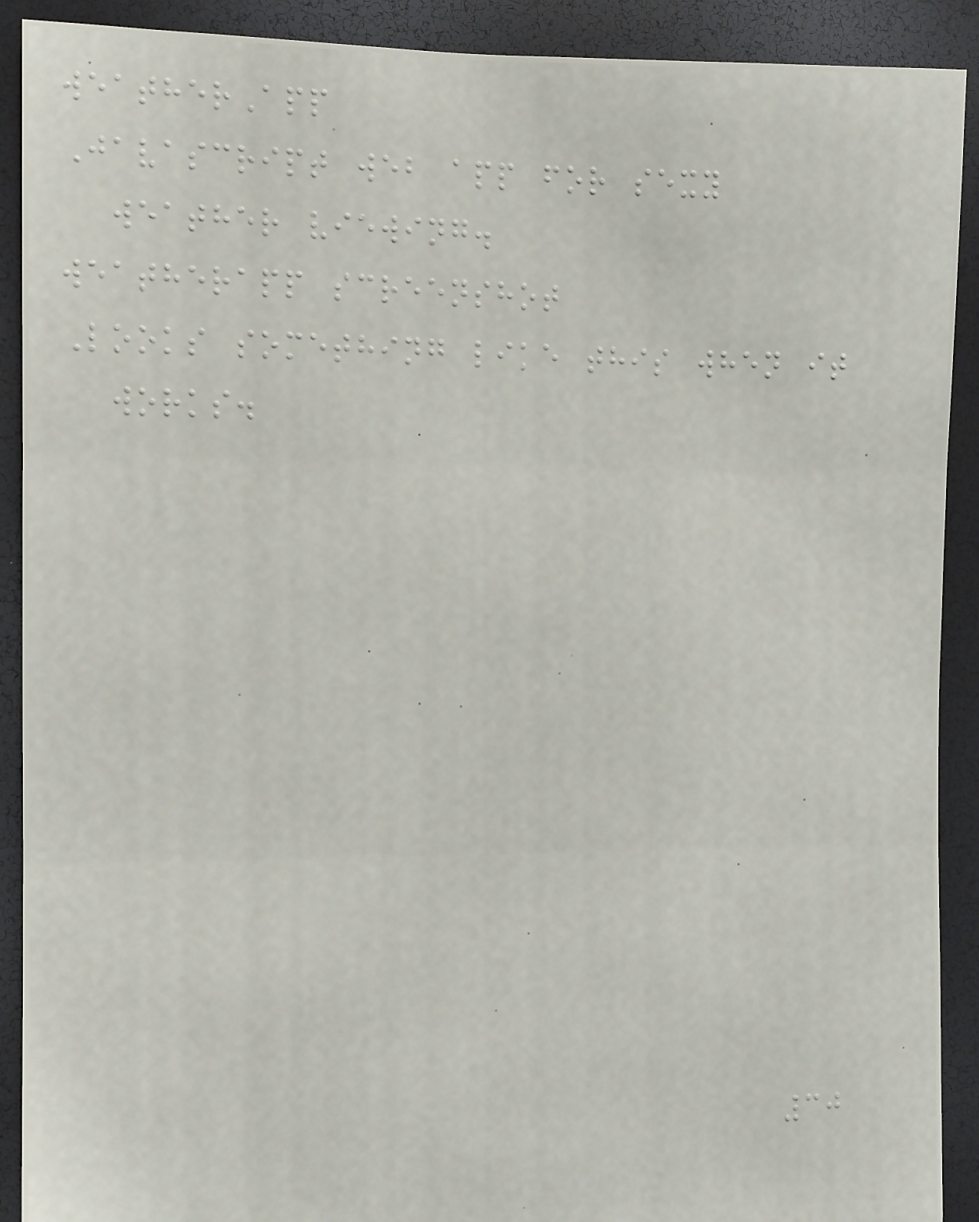weatherApp
Javascript web app for sexy
weather viewing.
weatherapp screenshot
Looks something like this when it
works.
30
